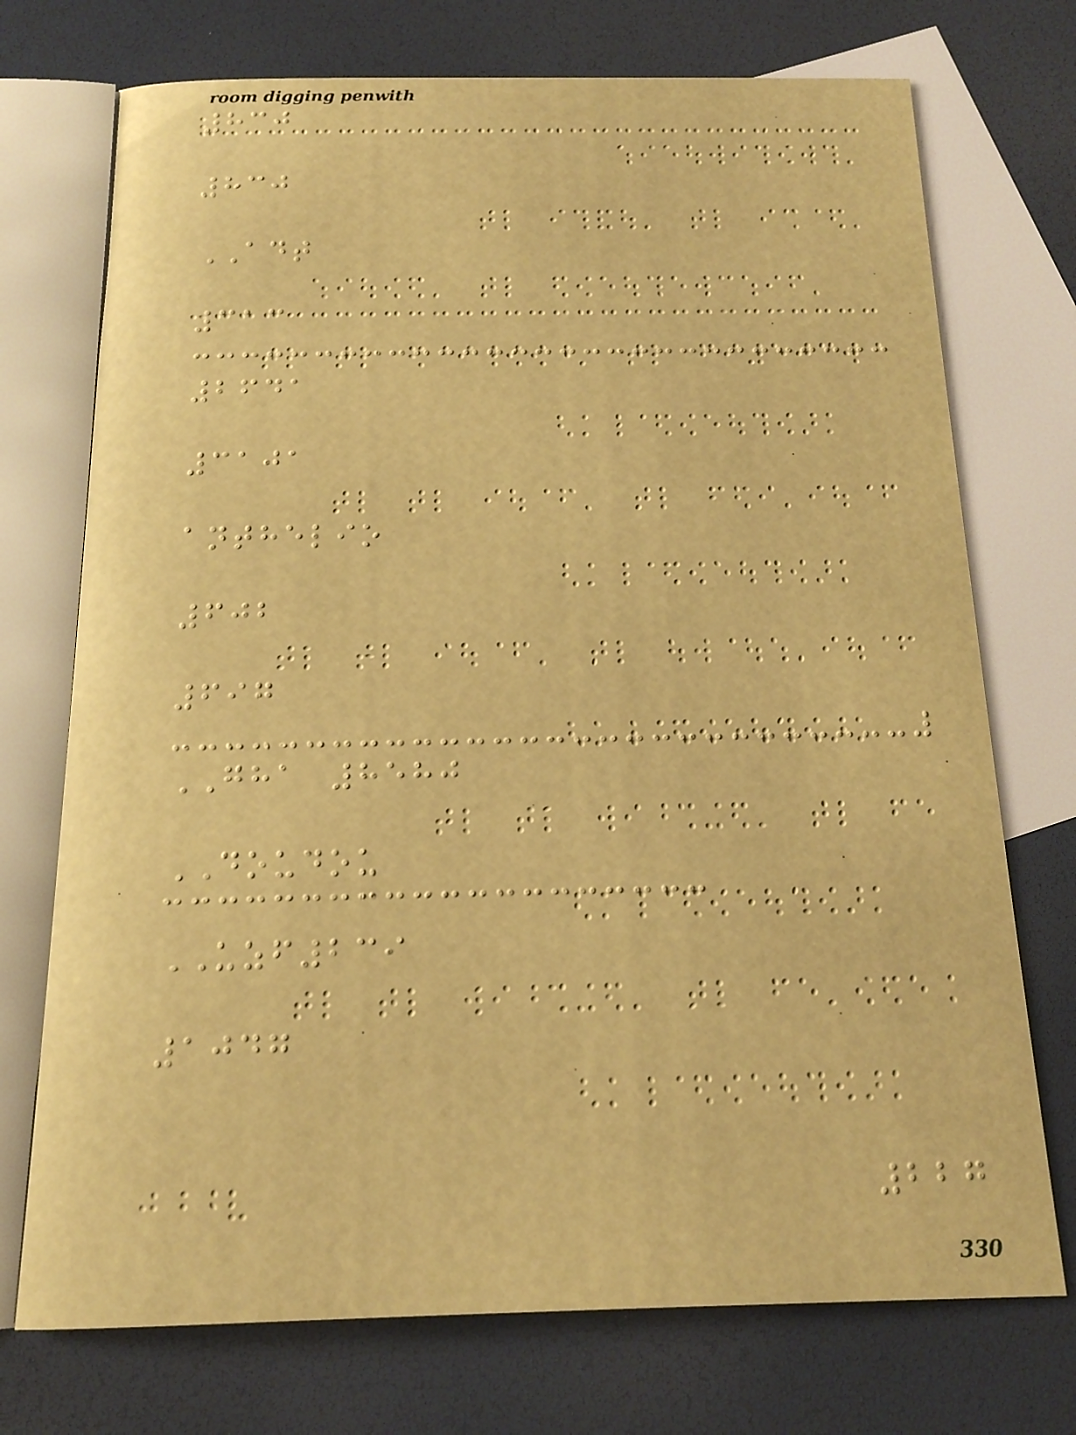830
830
ADT
313
2641
3101
anthelio
602
697
GHA 8580
DOUDOU
UZF239
1047
227
